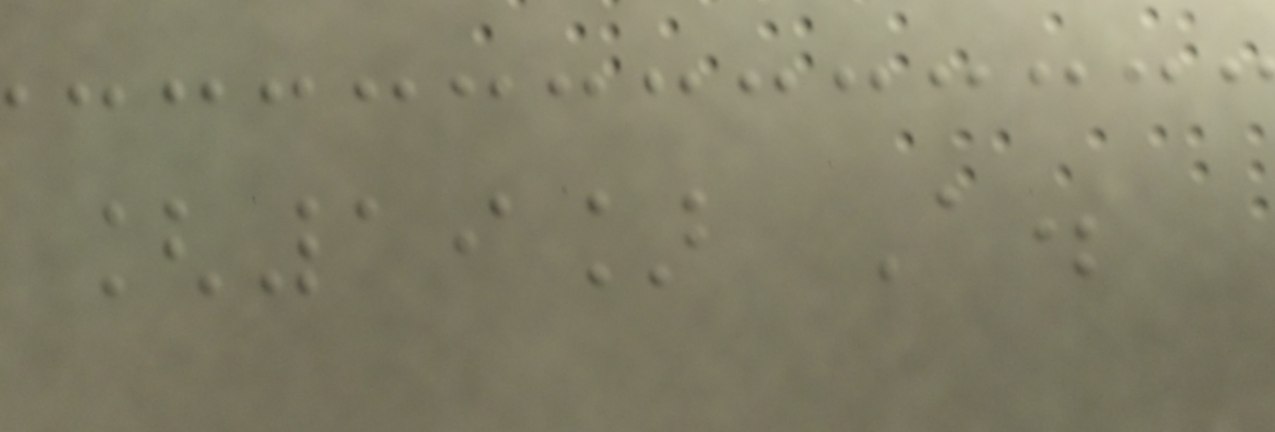[19] A.
